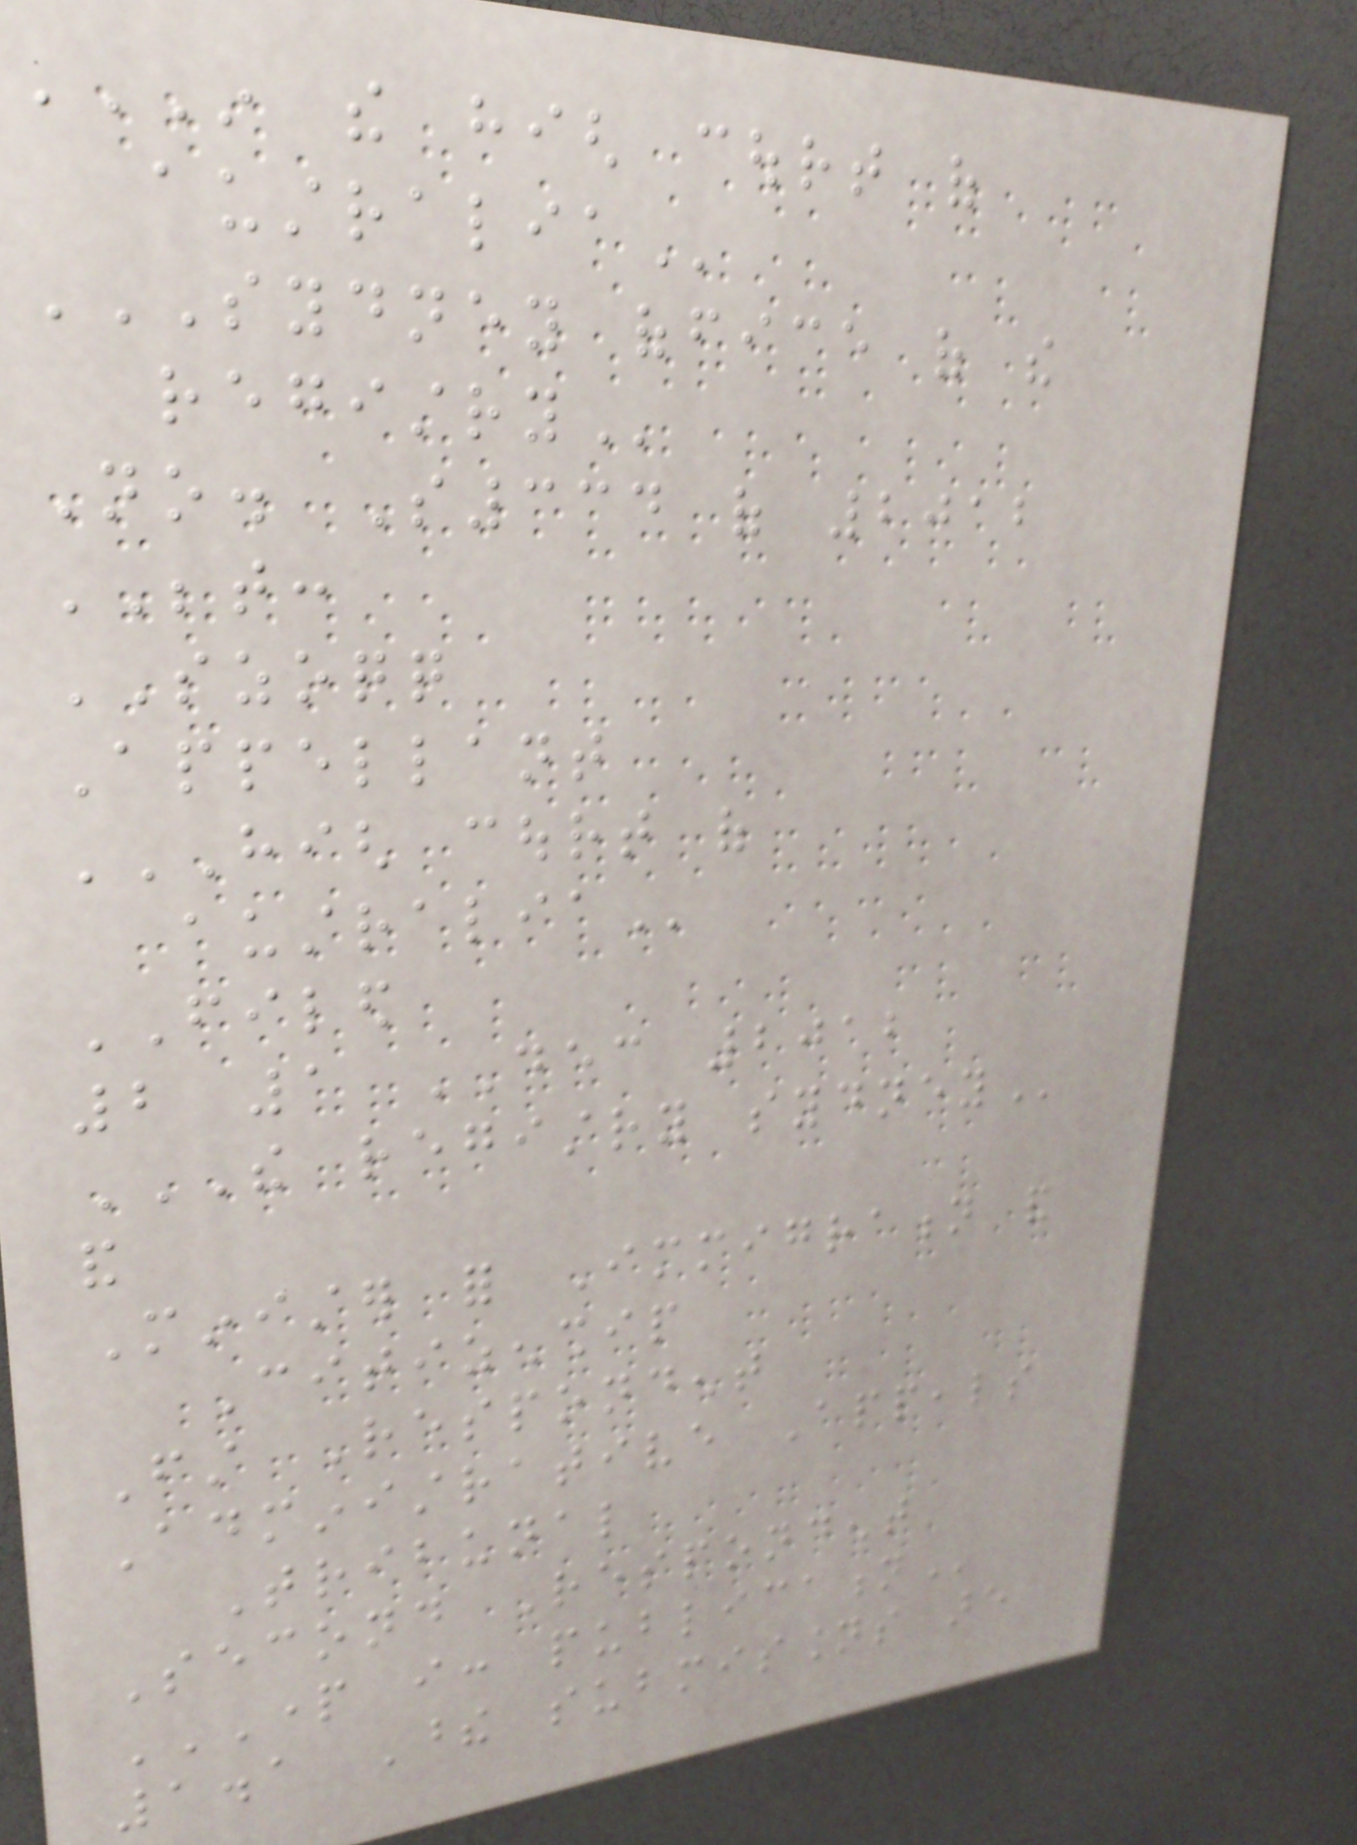IN THE HIGH COURT OF
AUSTRALIA
SYDNEY OFFICE OF THE
REGISTRY
No. S334 of 2012
BETWEEN:
SZOQQ
Appellant
HIGH COURT OF
AUSTRALIA
FILED
2 1 DEC 2012
THE REGISTRY SYDNEY
and
Minister for Immigration and
Citizenship
First Respondent
Administrative Appeals
Tribunal
Second Respondent
PART I: PUBLICATION
1.1 These submissions are
